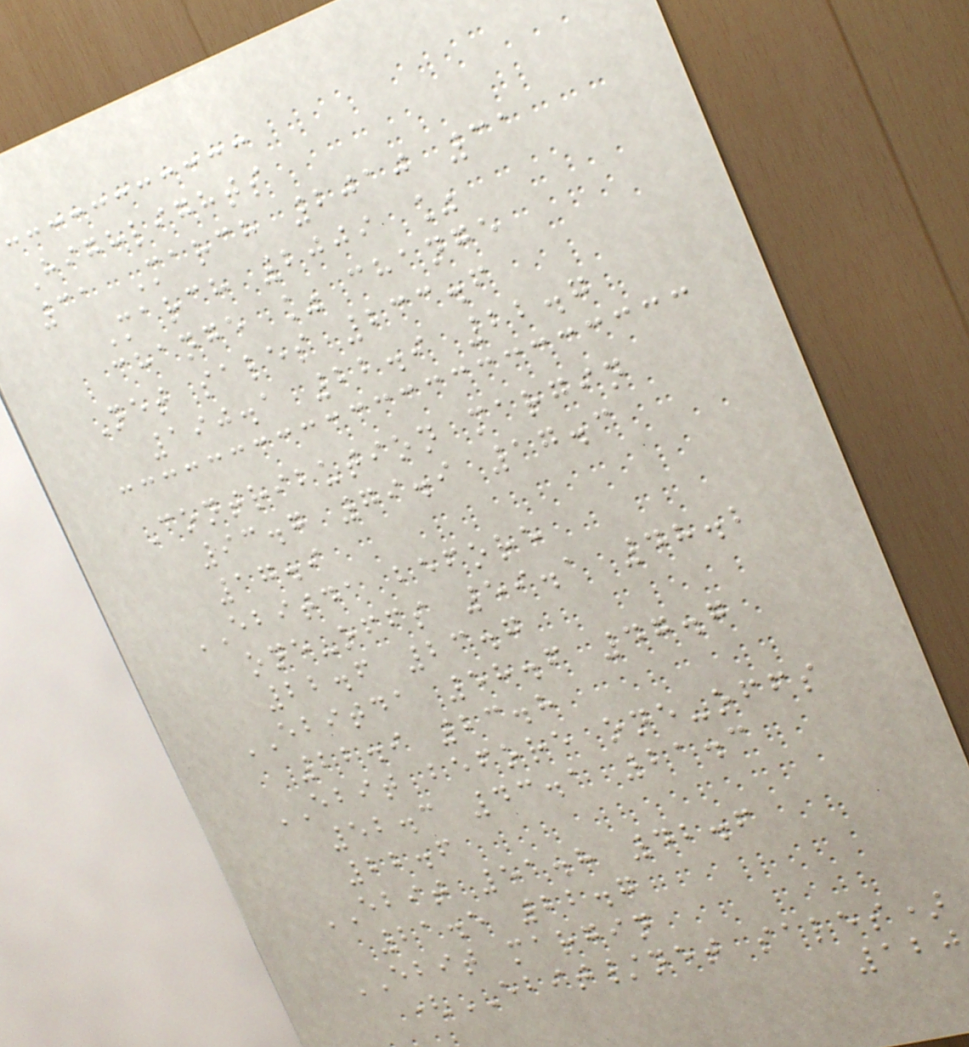Highlights
31 March 2010 31
March 2009 %
change % change
Net sales 233.6
190.1 22.9 22.7
Contribution margin
93.7 79.9 17.3
17.9
EBITDA before
one-offs 59.1 48.2
22.6 23.7
EBITDA 58.6 47.7
22.9 23.8
EBIT before one-offs
52.3 43.1 21.3
22.6
EBIT 51.8 42.6
21.5 22.7
EBIT margin
(EBIT/net sales)
120
